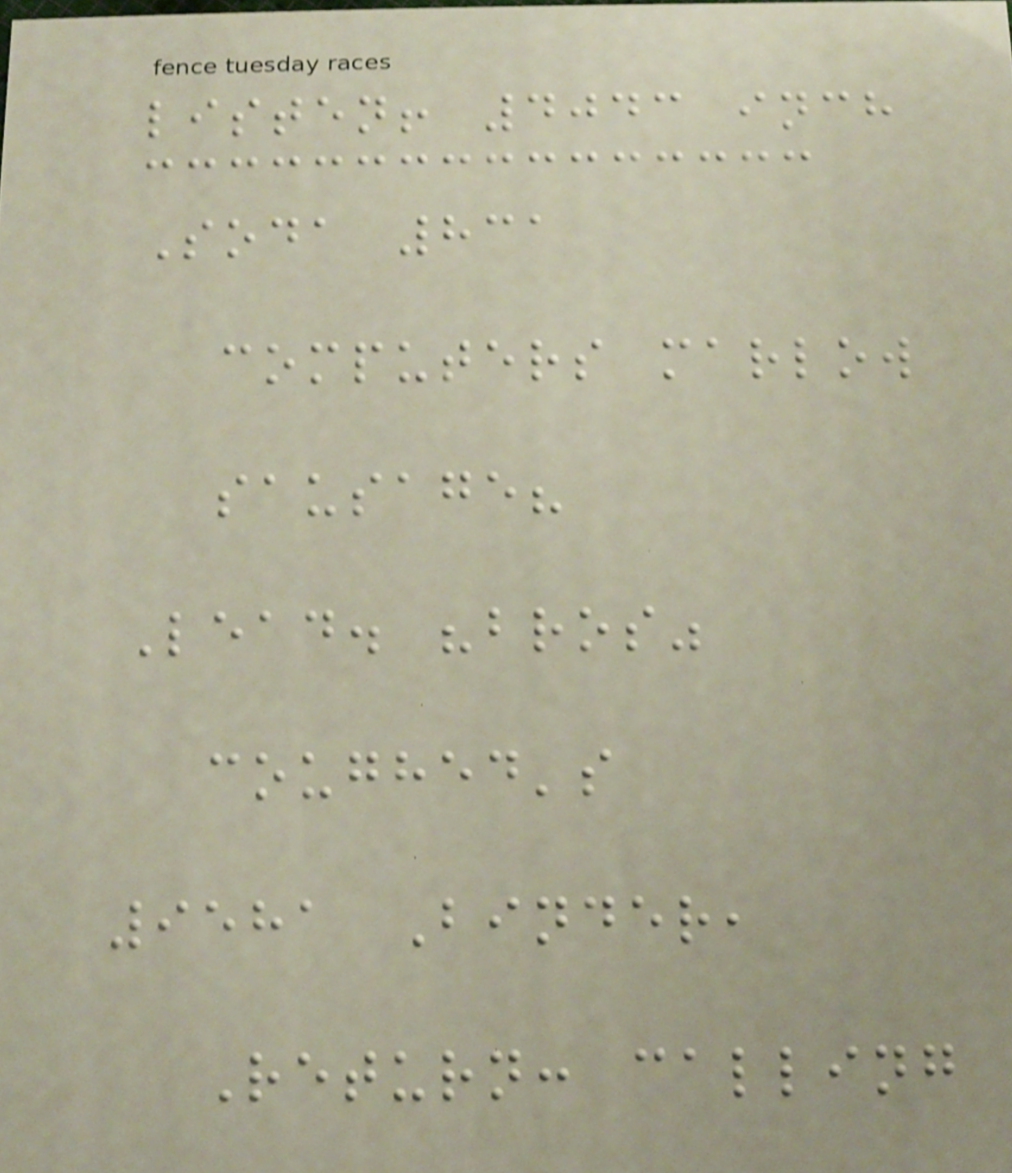listen! 4043 inch
Soda 831
computers marlow
sausage?
Lead. "bros"
coughed's
9581 Binder,
Return: calling
